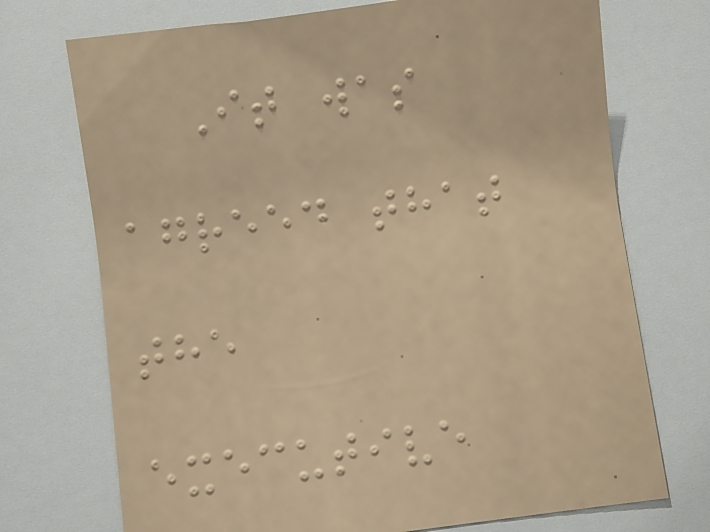It was
agreed that
the
executive
